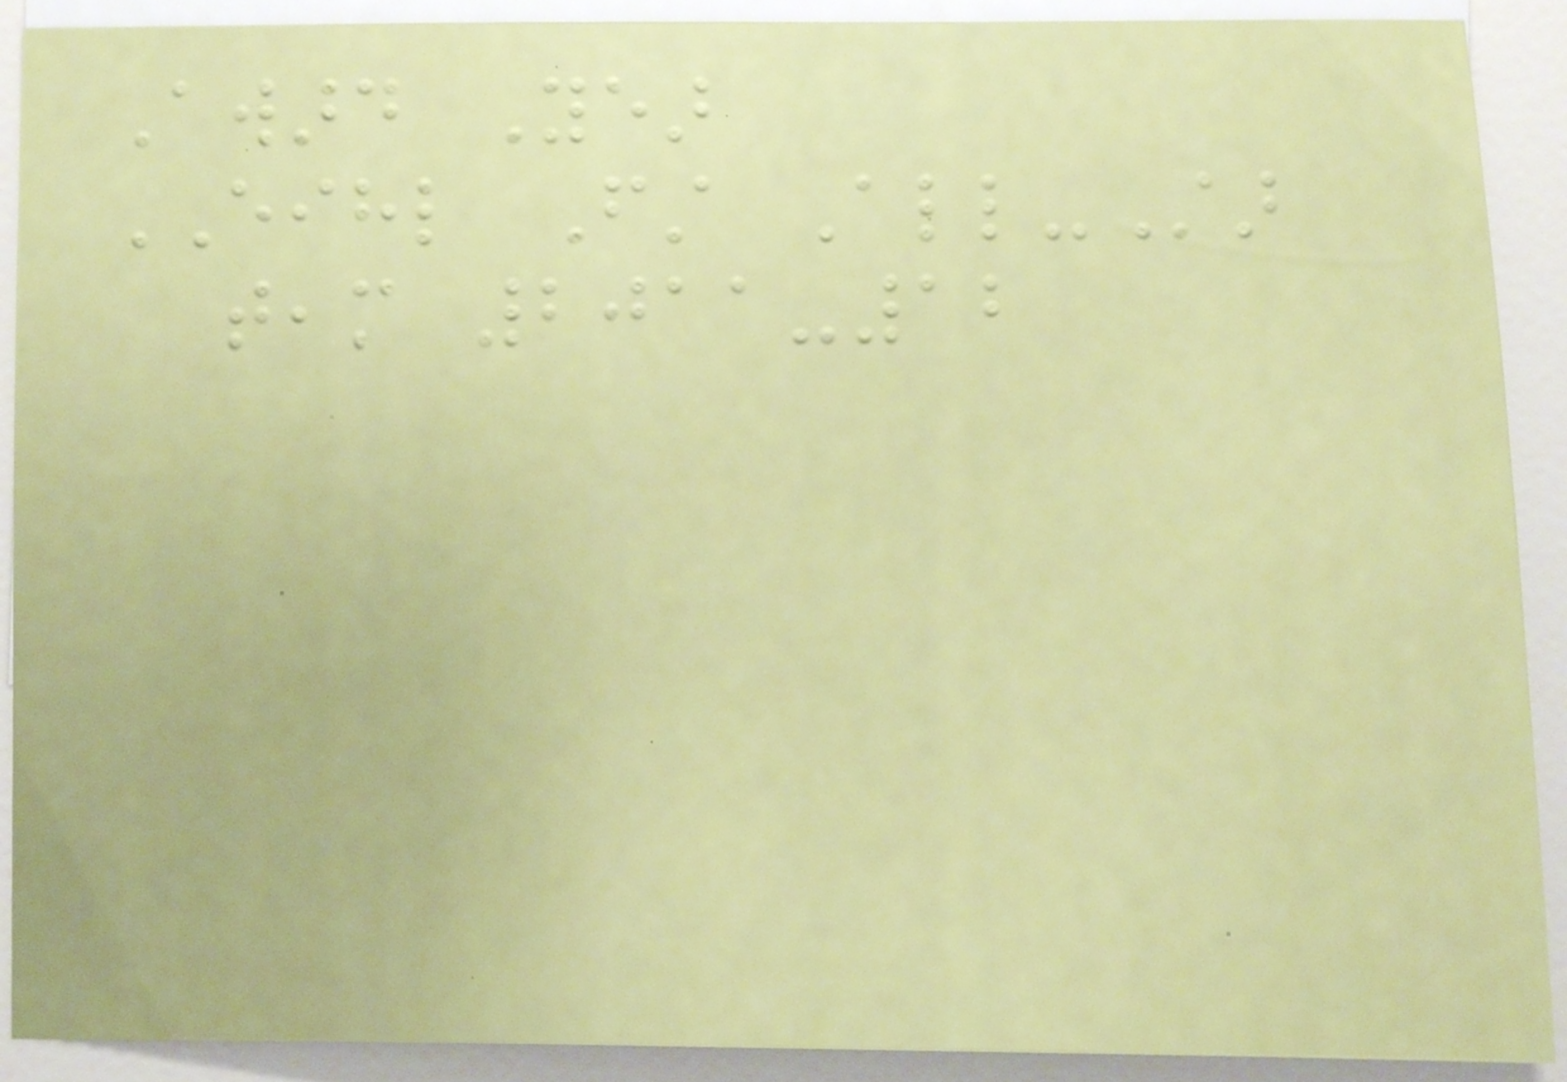Award Year
EIHL First All-Star
team 2011-12
